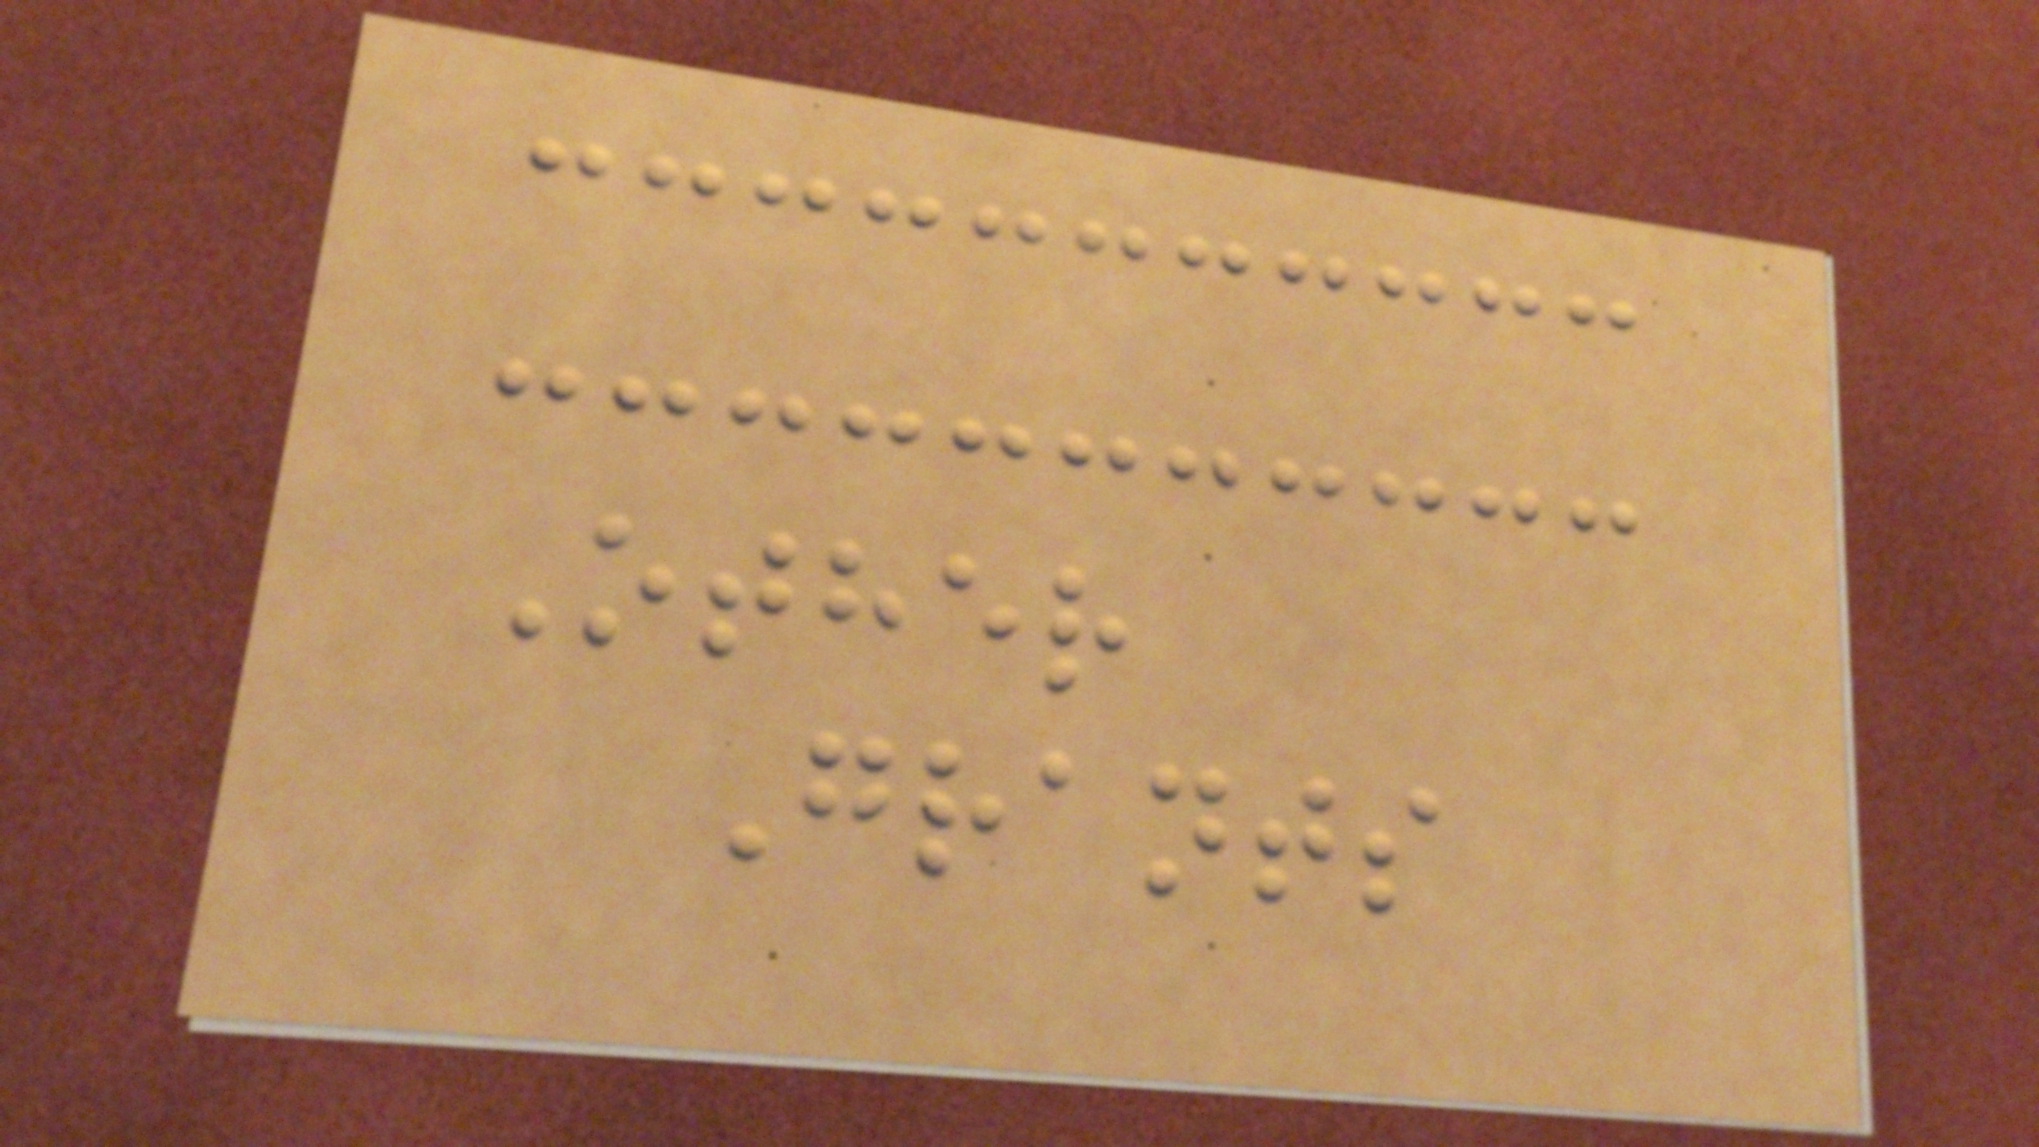Other
Grants
